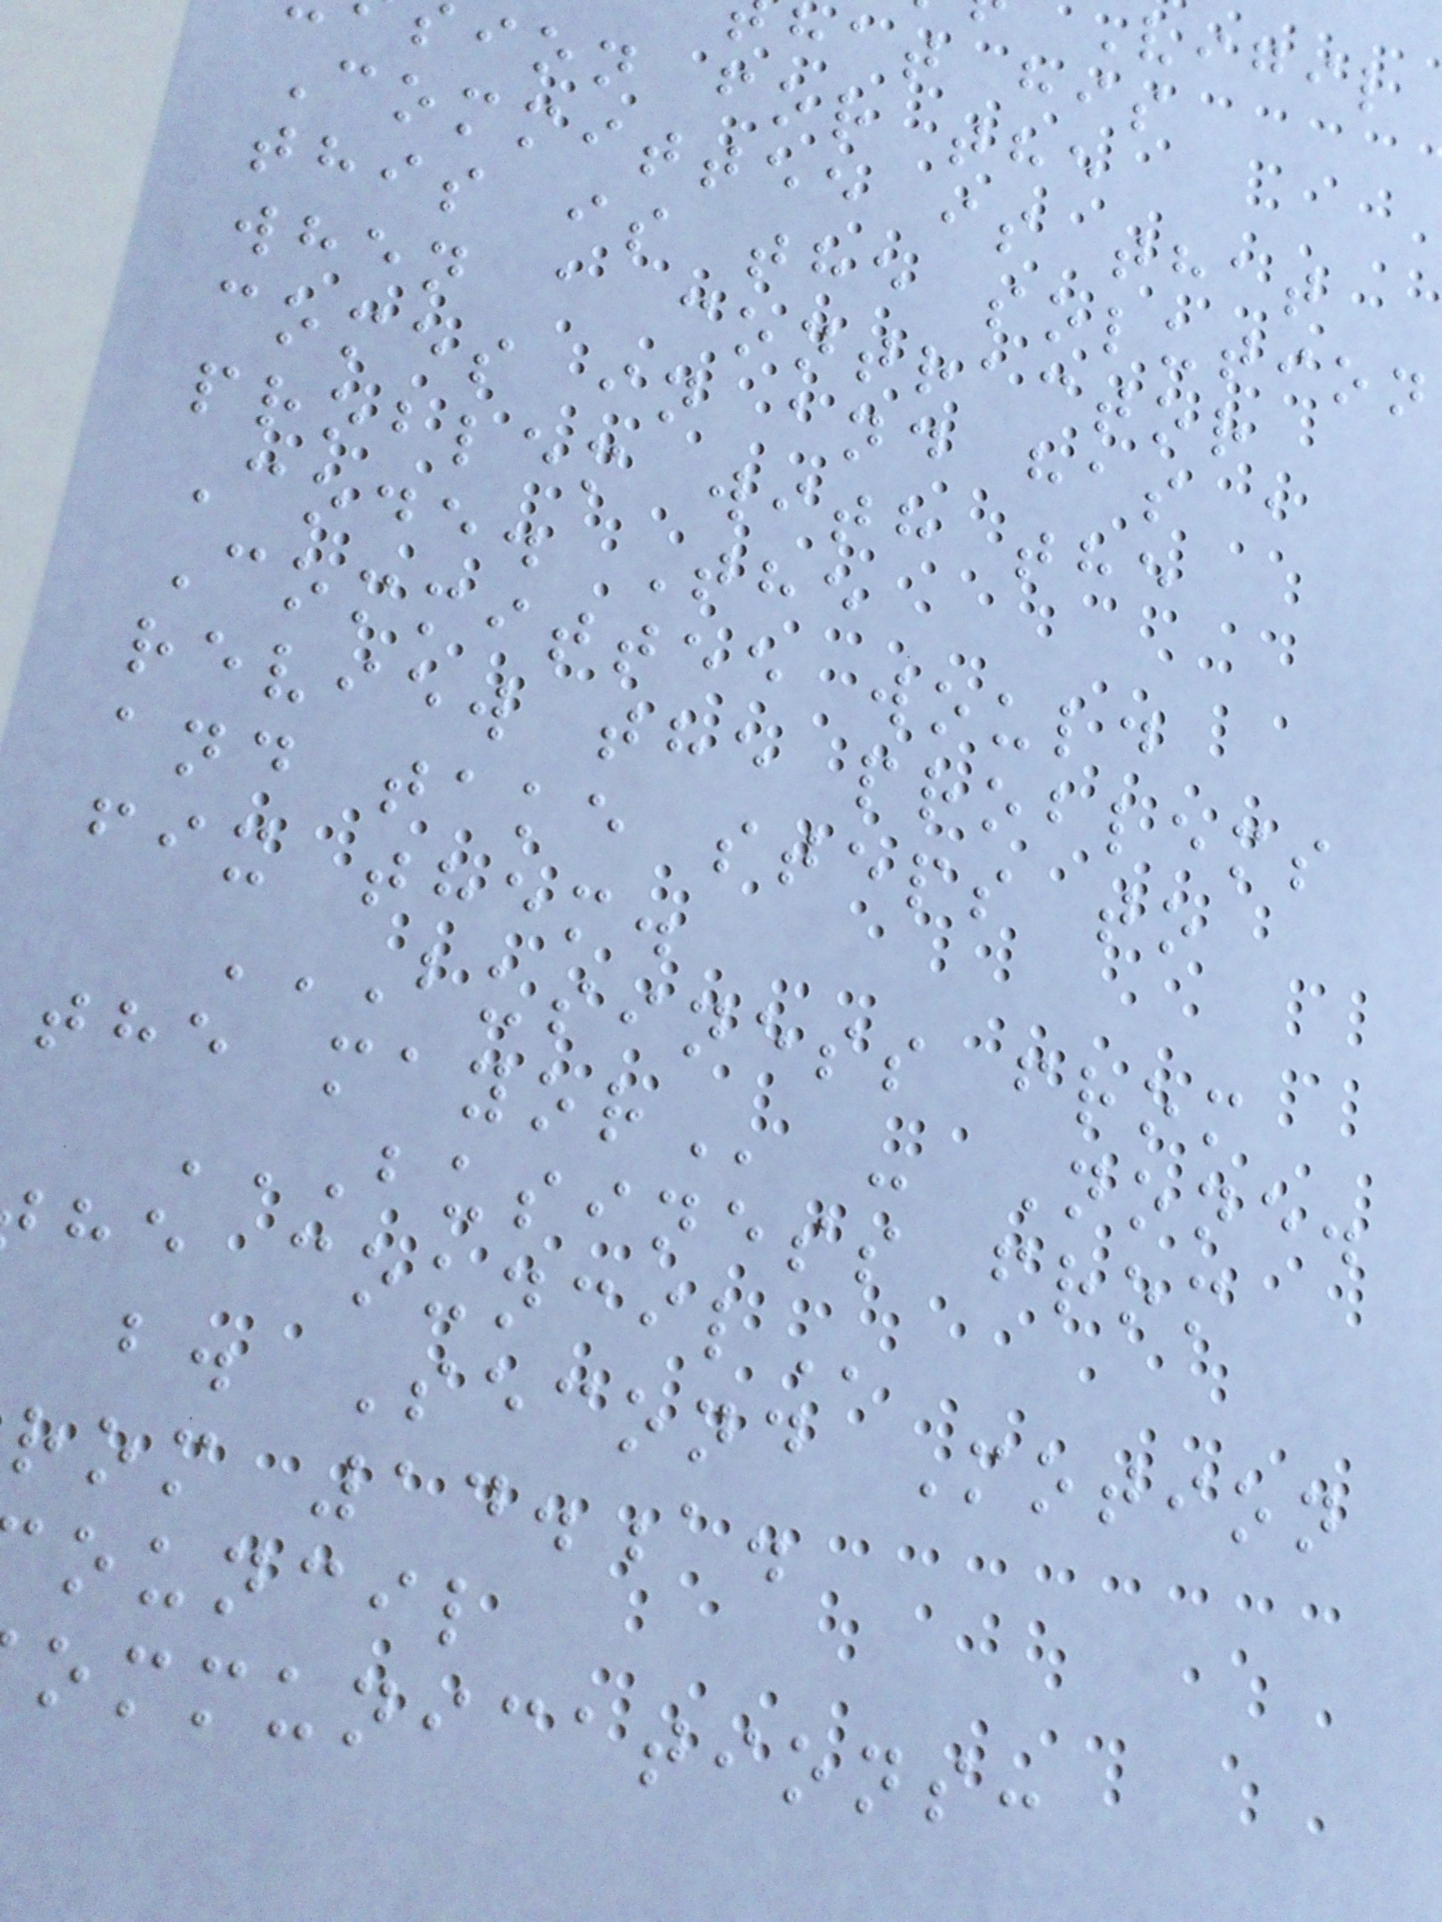Vigil
hat his
ion for the
Committee is that
this is the solution
when a contractor
comes in and has a
problem with the
Code. The
Committee would
review the problems
and take steps to
fix them.
BUSINESS FROM
BUSINESS FROM
b. Second Motion
rom 14.a.
ouncil
ommunications:
